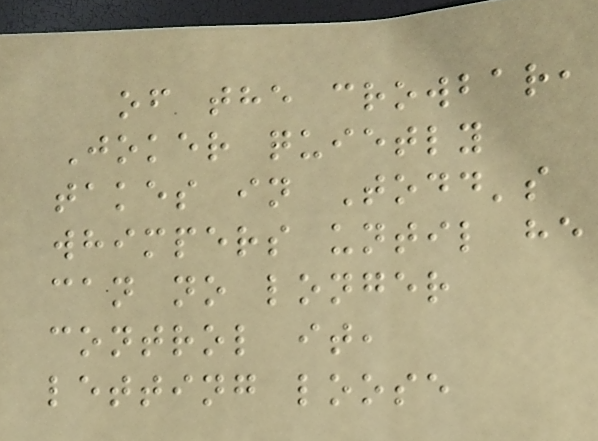of the crowbar,
Joker quietly
takes in Todd's
whimpers until he
can no longer
control it,
letting loose
